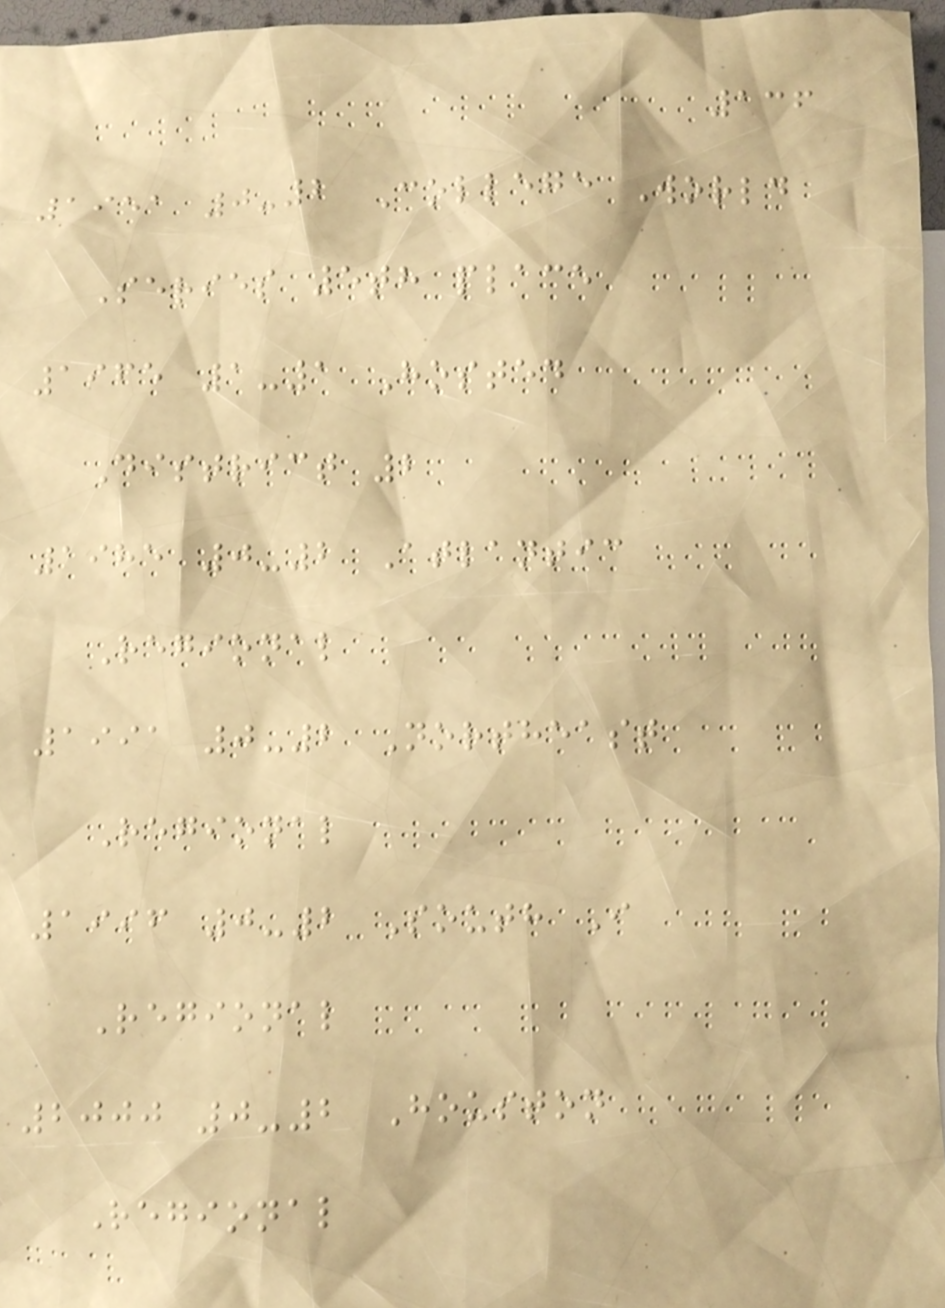136
1951 0-2 College World
Series 5th place
1965 1-1 Hosted
District 2
1985 0-2 Atlantic
Regional
1991 0-2 Northeast
Regional
1996 0-2 South I
Regional
2000 0-2 Houston
Regional
